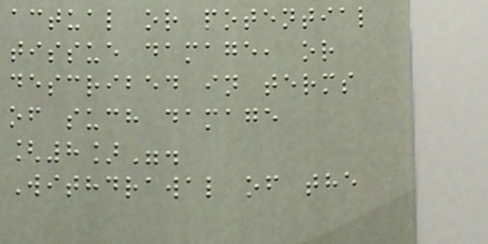actual or potential
tissue damage, or
described in terms
of such damage
[8]".
Withdrawal of the
